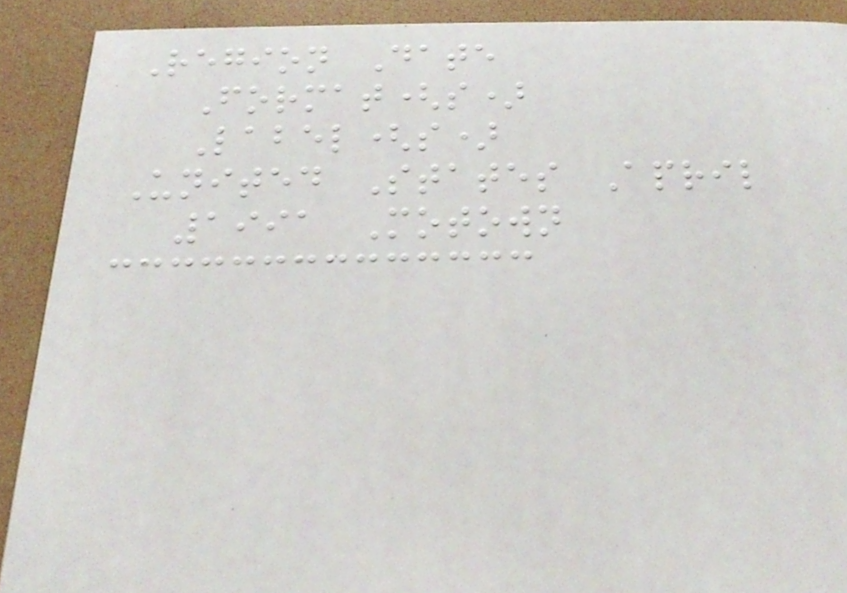Region Date
Format(s)
Label(s)
United States April
1991 Motown
